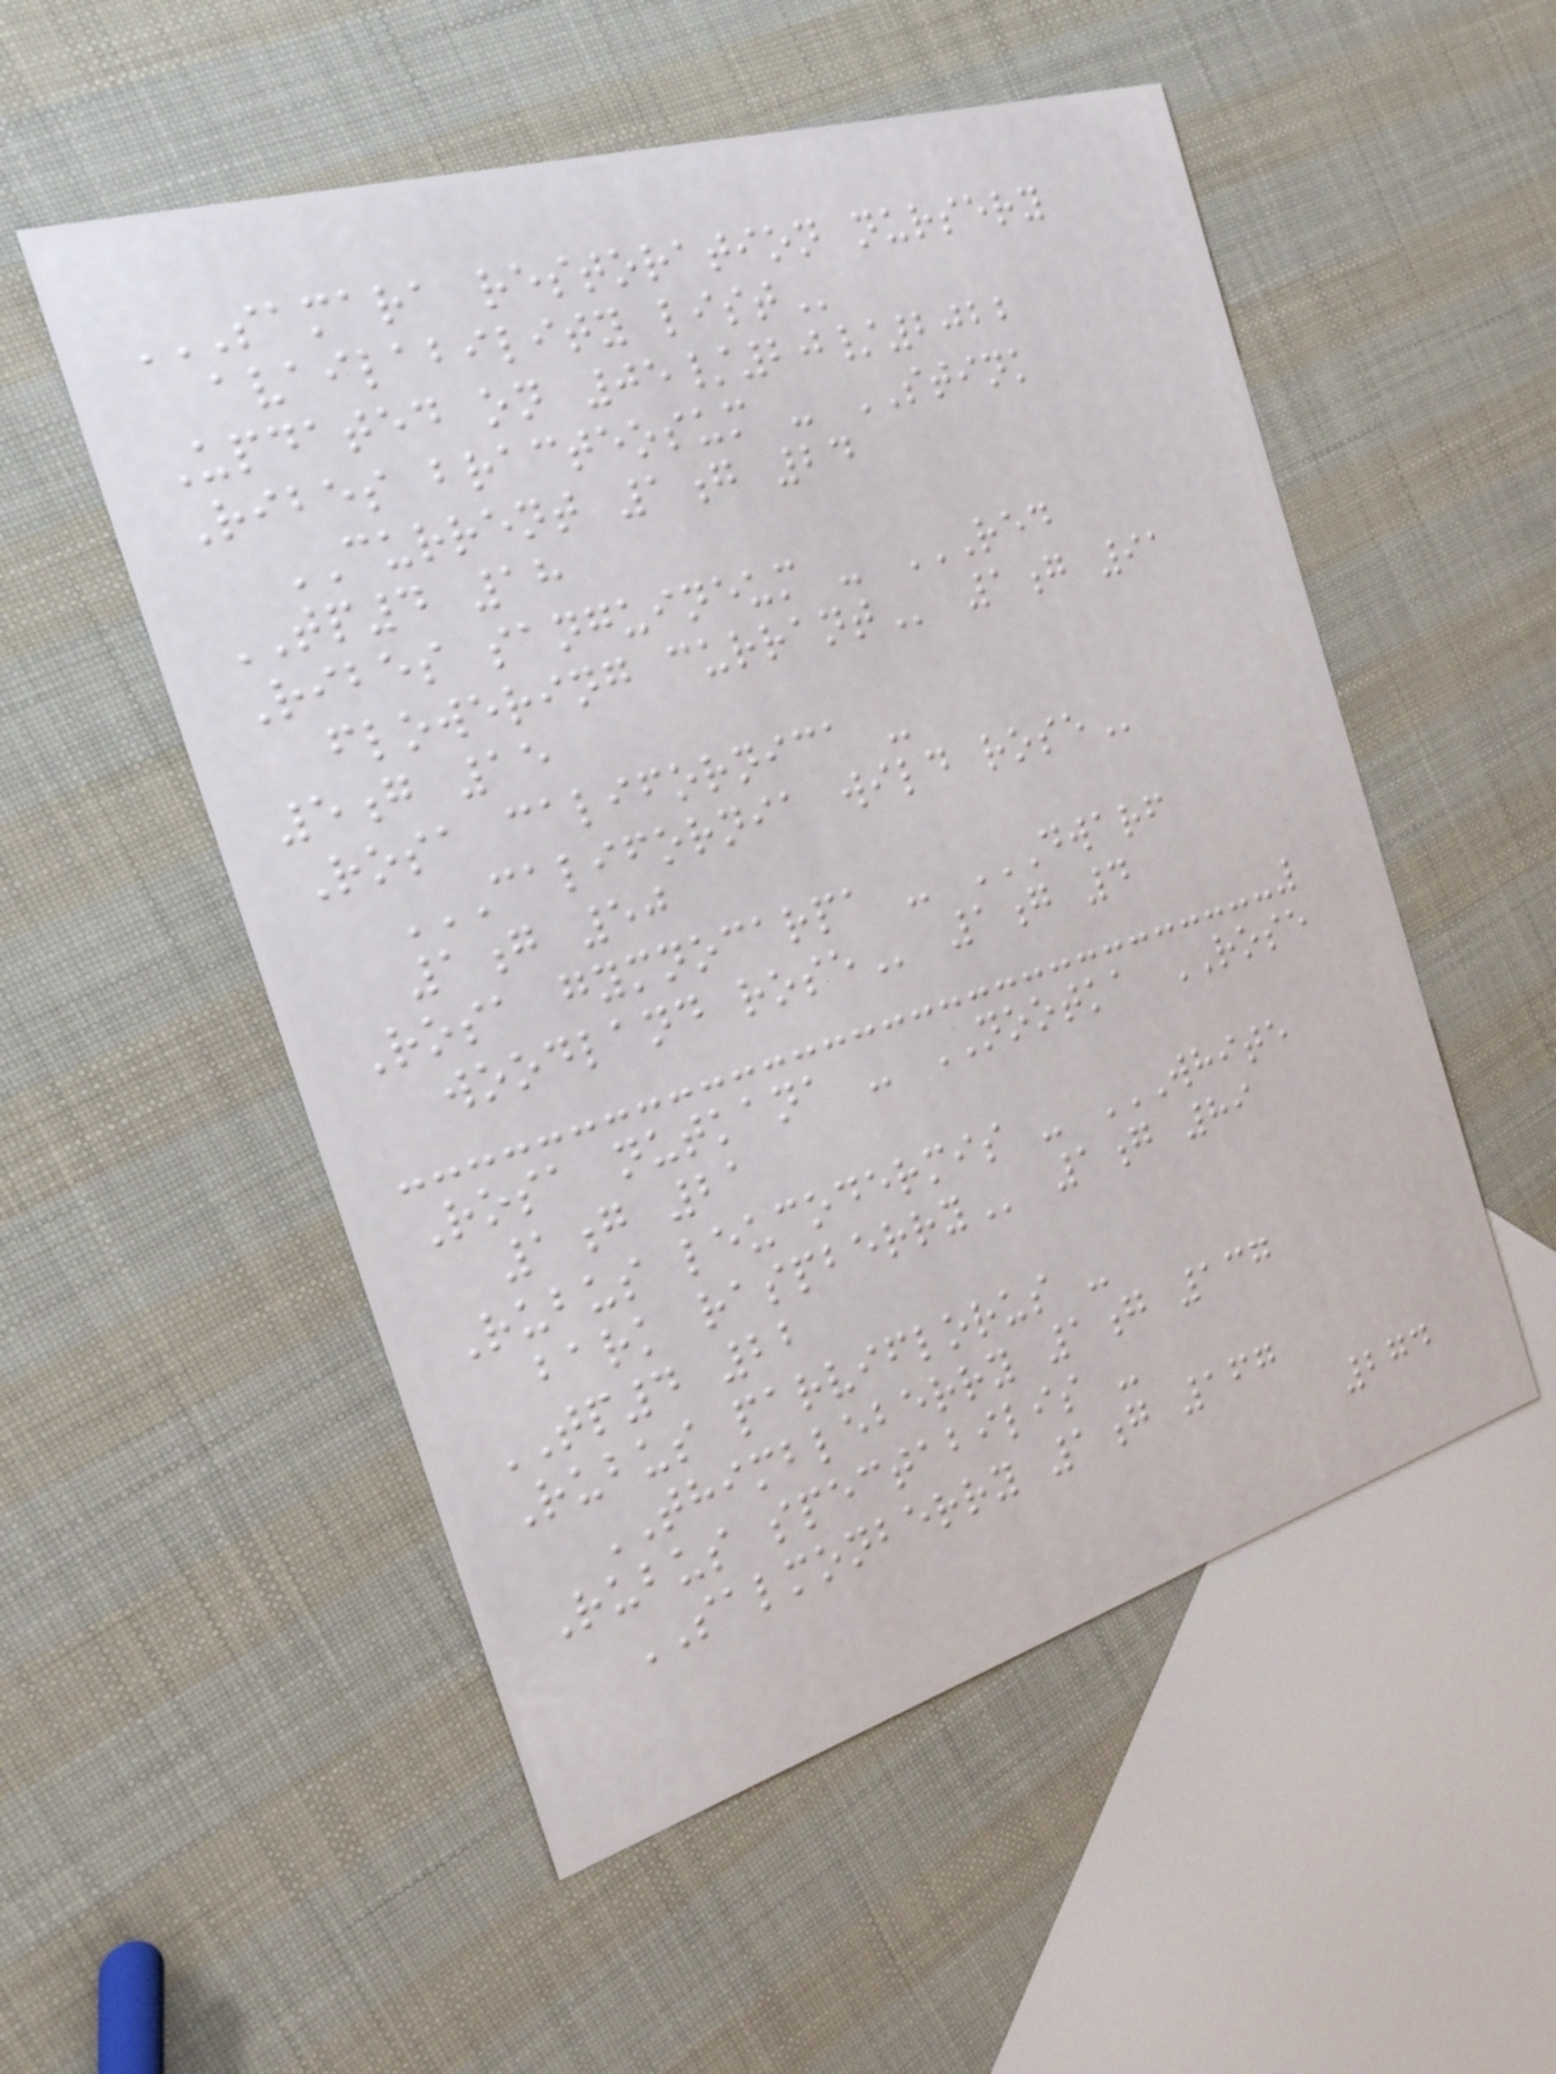SAMARA RESTORATION NURSERY
AVAILABILITY LIST
Updated on 05/20/2022
Ribes bracteosum - STINK
CURRENT 1g 24
TP4 18
Ribes sanguineum - RED
FLOWERING CURRANT 1g 91
5g 15
Rosa californica -
CALIFORNIA WILD ROSE
1g 50
Rosa gymnocarpa - DWARF
WOODLAND ROSE 1g 4
Rosa nutkana - NOOTKA ROSE
1g 21
Rubus leucodermis - WHITE
BARK RASPBERRY 1g 89
TP4 22
Rubus parviflorus -
THIMBLEBERRY 1g 137
Rubus spectabilis -
SALMONBERRY 1g 167
274
